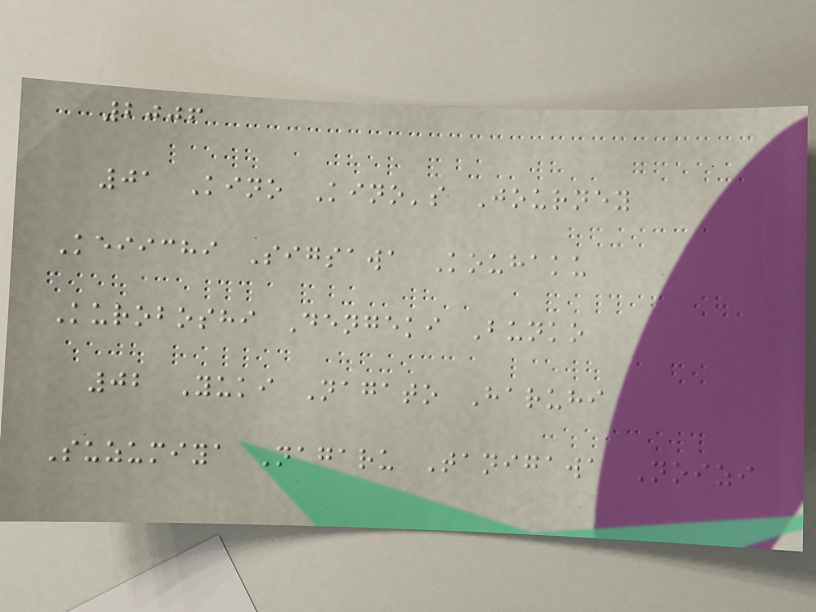2006
01 Kino Kino's Journey
Keiichi Sigsawa Kouhaku
Kuroboshi Dengeki Bunko
02 Yuki Nagato Haruhi
Suzumiya Nagaru Tanigawa Noizi
